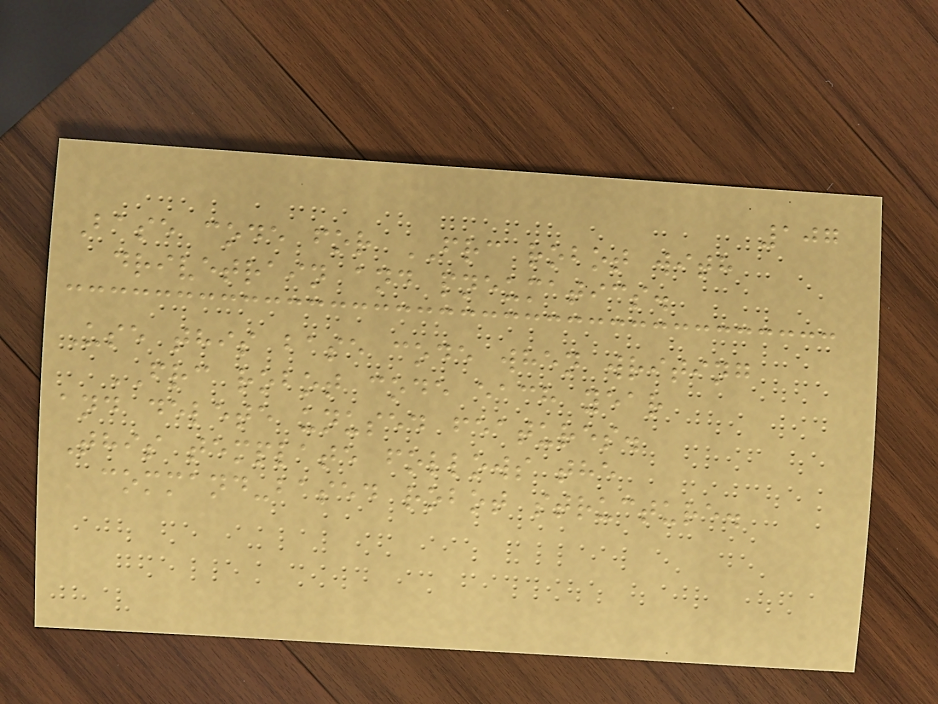107
Base code for FRC robot with
drivetrain and pneumatics.
Use this base code when writing
FRC robot code each year
and delete unused features.
This template follows the
command-based robot structure.
